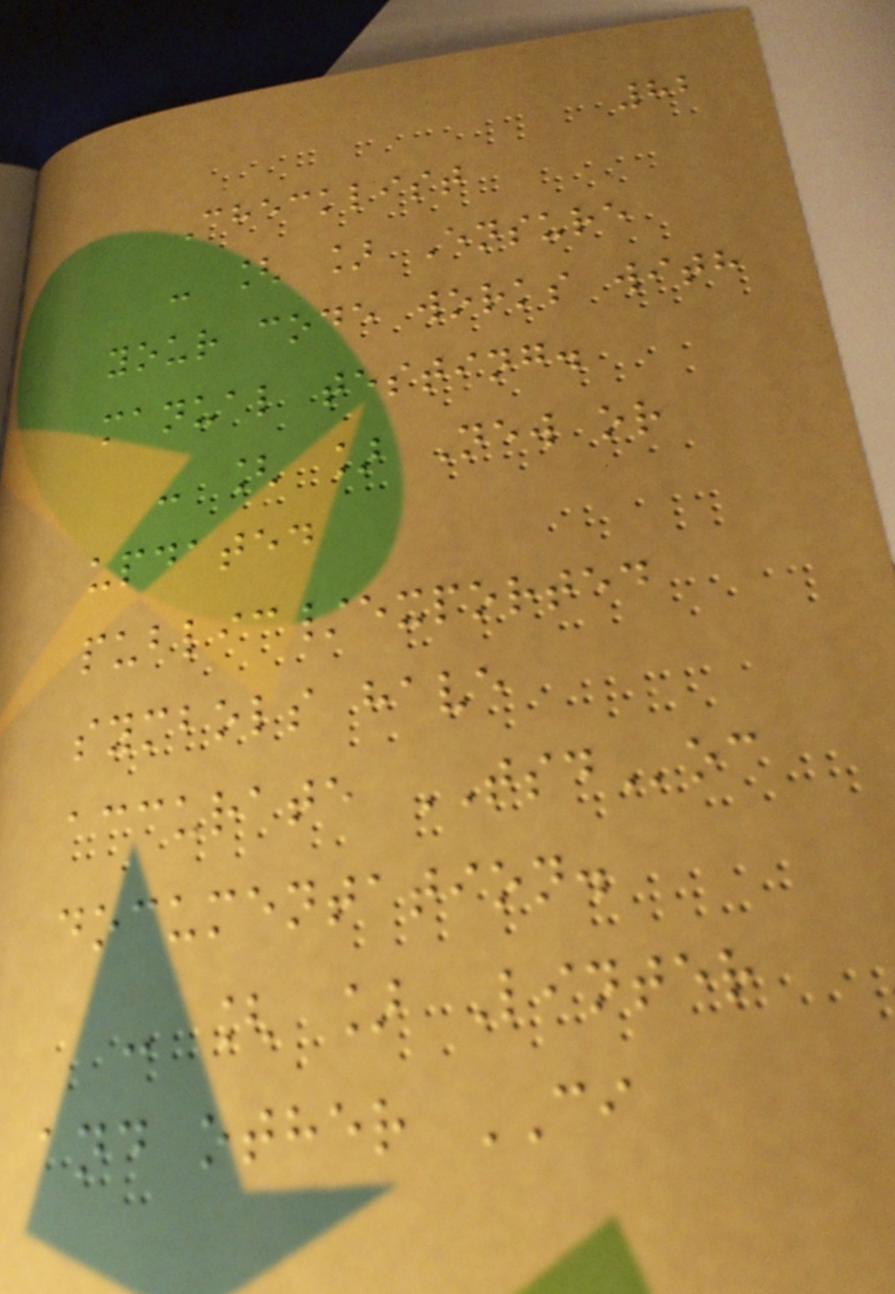82
Checklist
- [ ] Ensure
your code works with
manual testing.
- [ ] New or
updated
public/exported
symbols have
accurate TSDoc
documentation.
- [ ] Linter
and other CI
